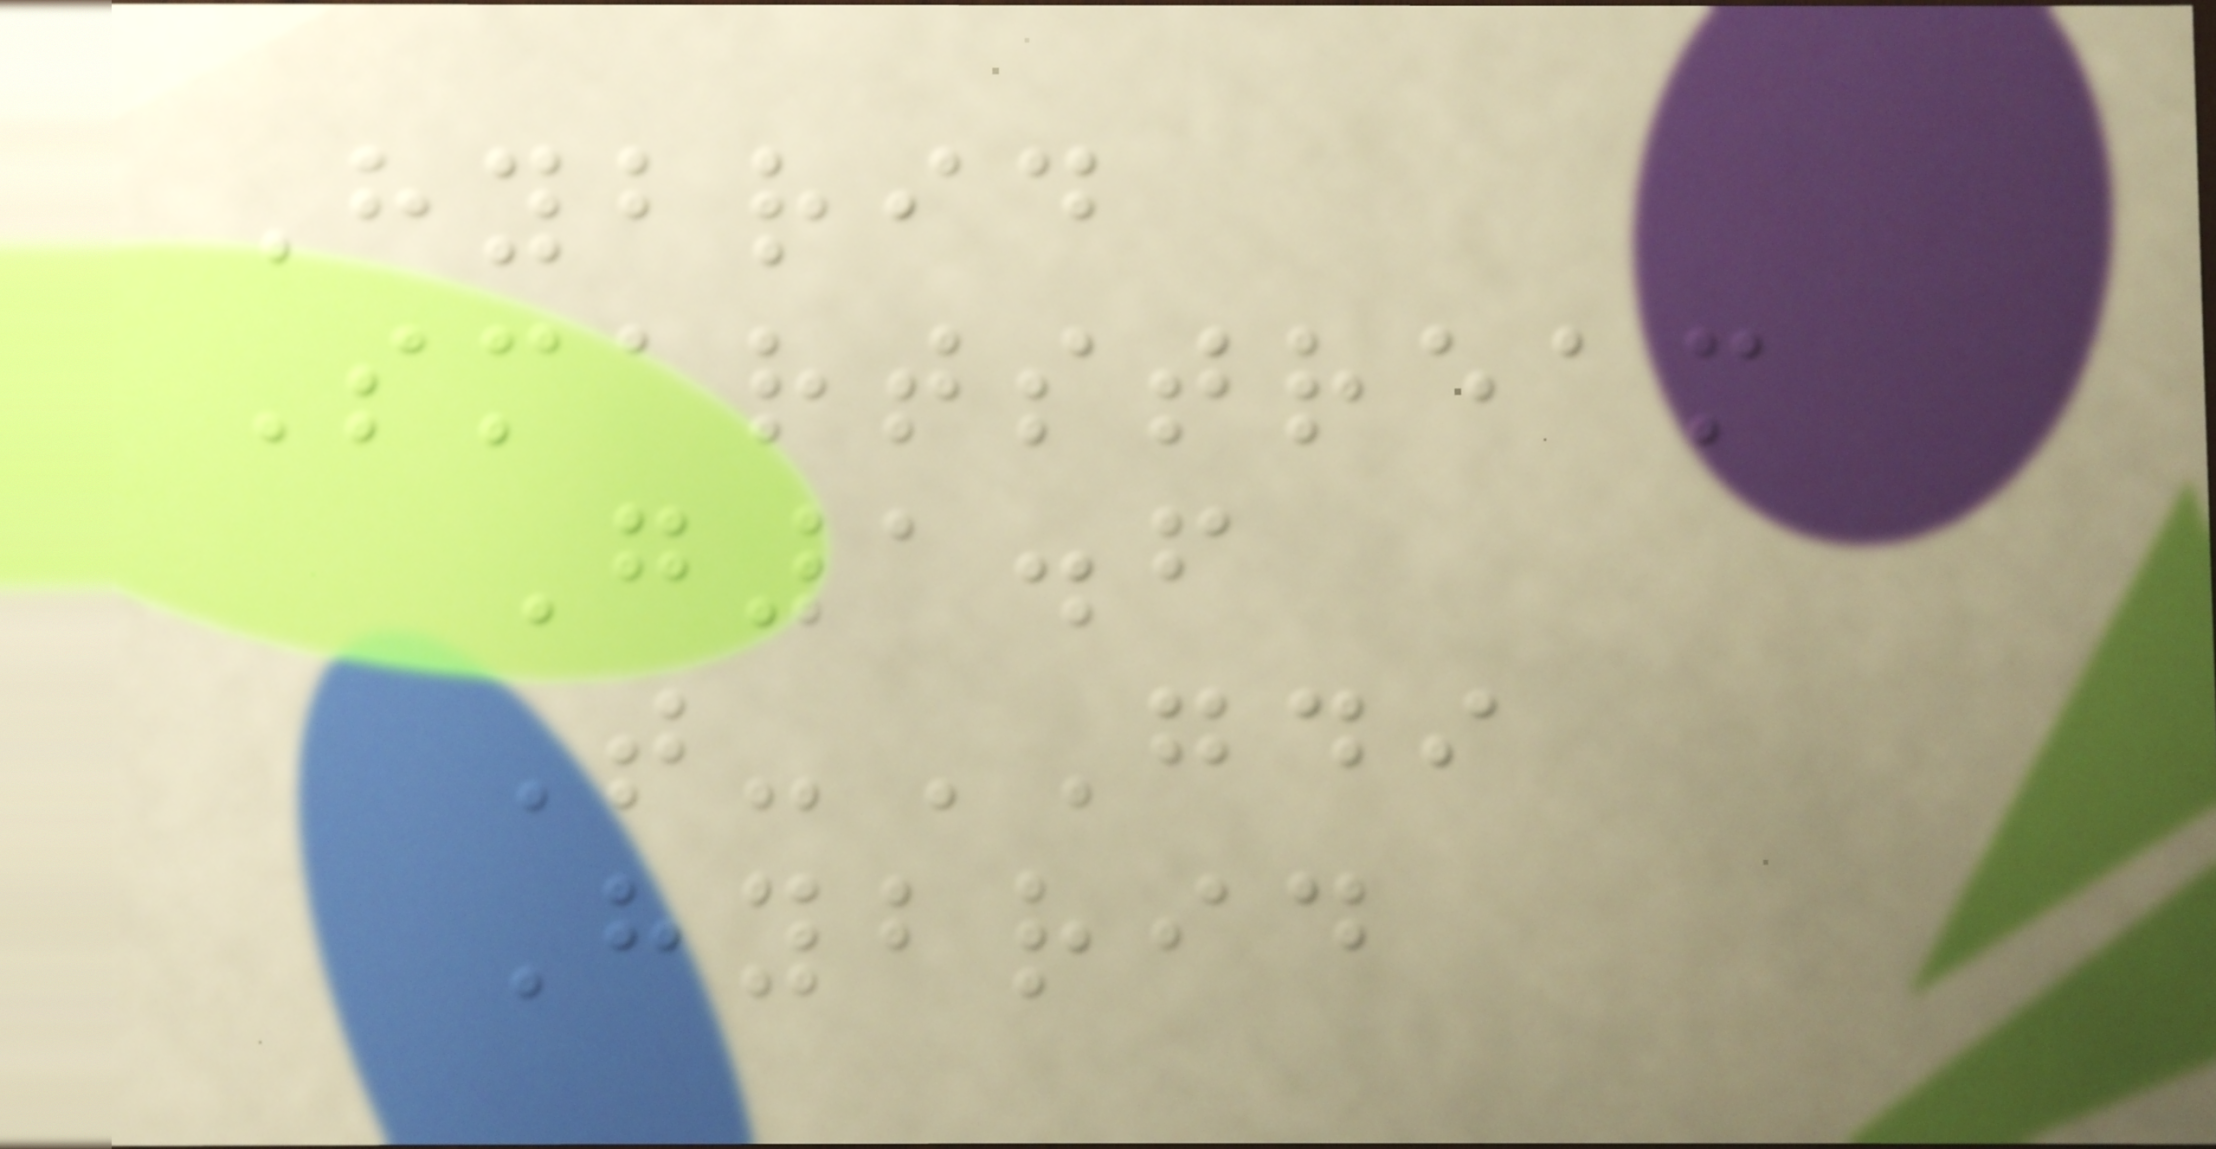Hybrid
Smartstream
G1.6
T-GDI
Hybrid
